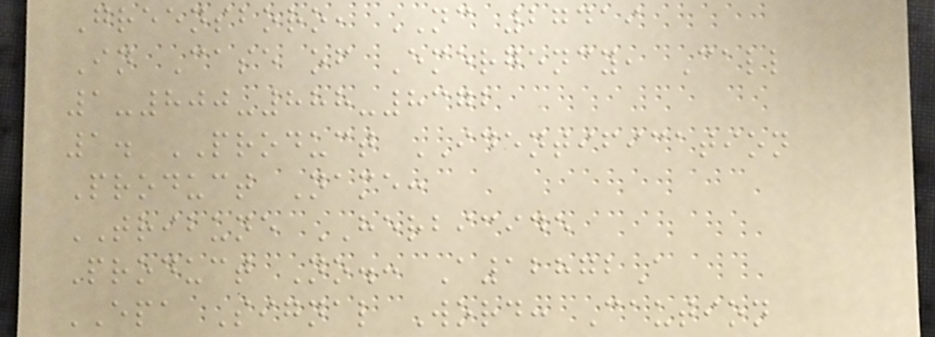Greensboro, NC 27419
In Case of Emergency, Call
1-800-888-8372
1. PRODUCT IDENTIFICATION
Product Name:
TRIBUNE HERBICIDE
Product No.: A12872A
EPA Signal Word: Caution
